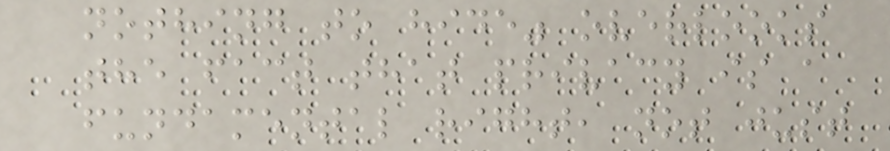nothing to hide" overlooks
the fact that privacy is a
fundamental right, not just
